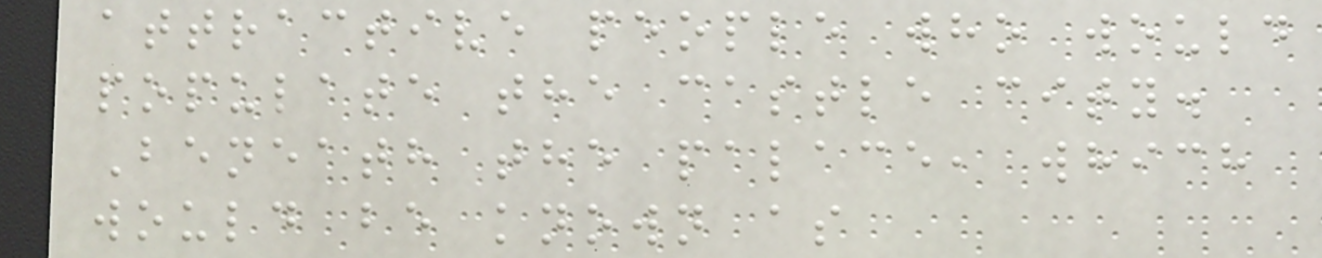attractive people who would
populate the castle city.
Beneath the palace, which
would be known as
